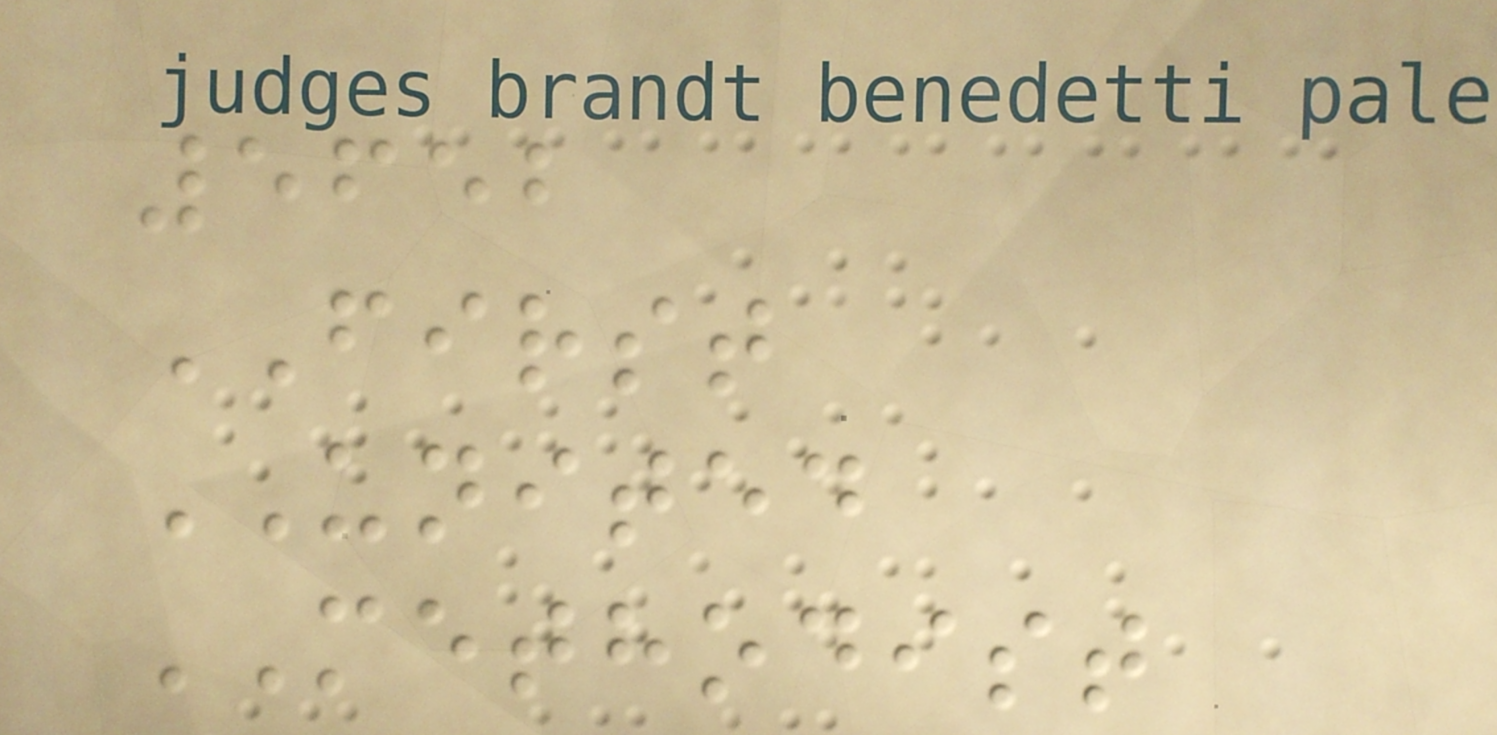5652
FIRST
UNITED
METHODIST
